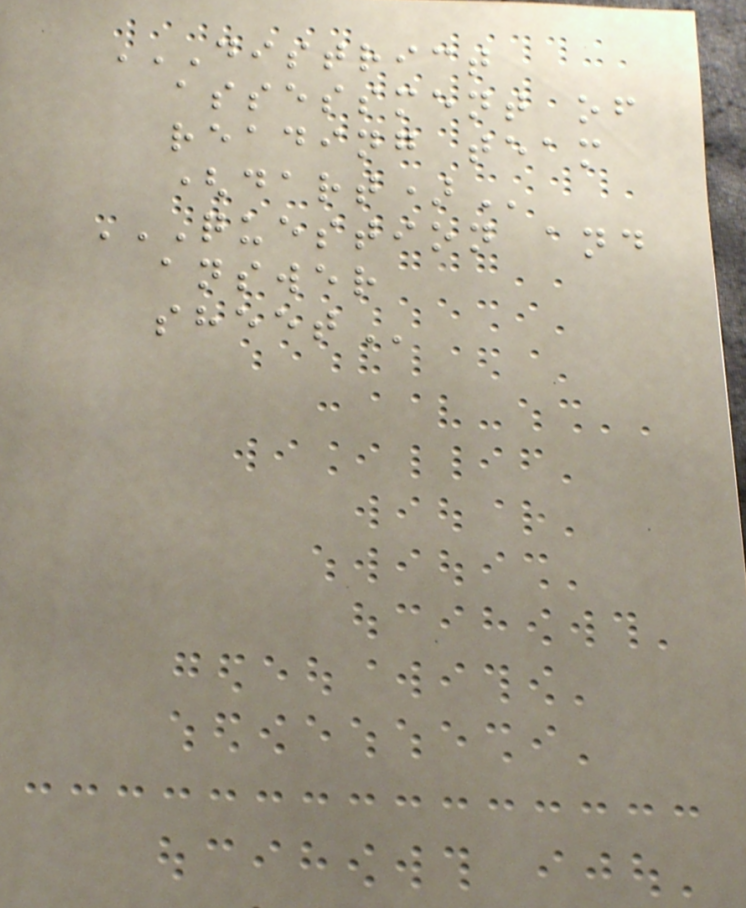DISTRICT
ASSESSMENT OF
READING TEAM
(DART)
QUESTION AND
ANSWER
SHEET
